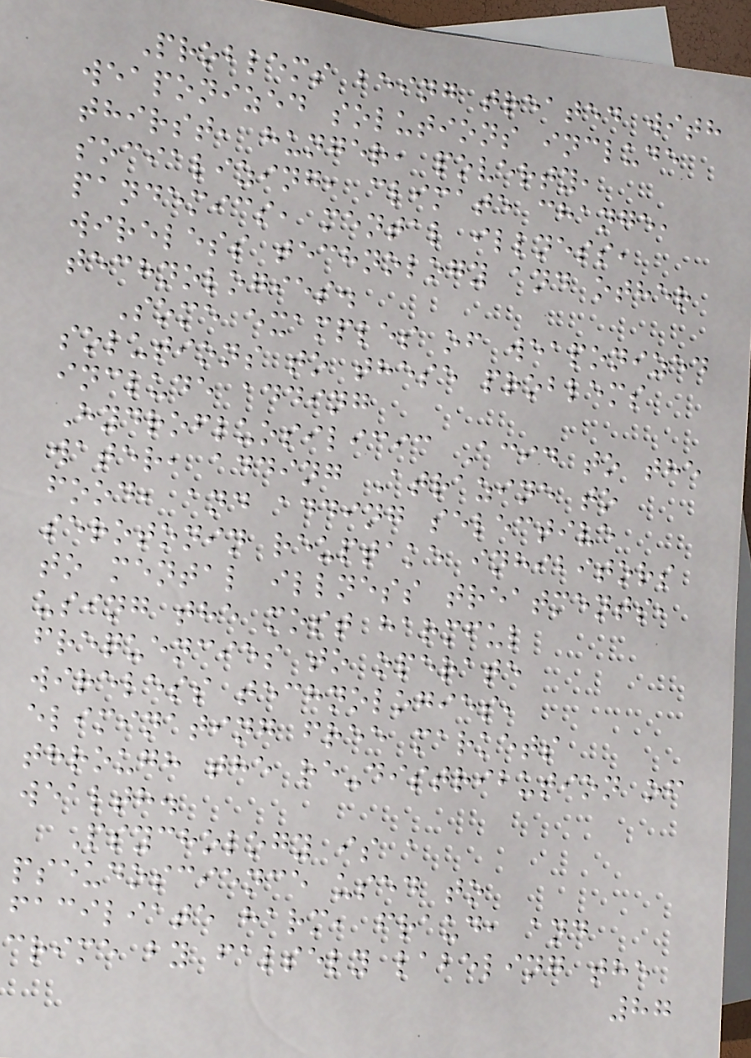Problems being treated with
weaponized solutions include
thirst, hunger, poverty,
socializing, climate change,
pandemics, mental illness,
wireless technology and other
technologies.
Some examples of weaponized
solutions to these problems
include adding
Hydrofluosilicic Acid to the
water, adding Atrazine to
food, and adding selective
serotonin reuptake inhibitors
to mental illness treatments,
using the most harmful
frequencies to operate
wireless technologies,
eliminating free markets
through the re-distribution of
wealth.
Psychology is a
pseudoscience used to
faciliate harm, fraud, and
crime by falsely labeling the
87
